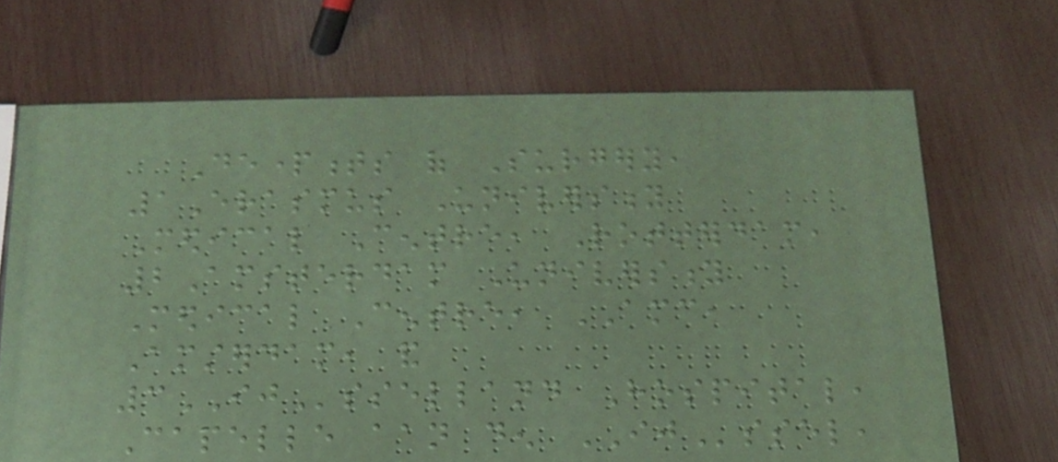Departments of Surgery,
1Erasmus University
Medical Centre, Rotterdam,
2Amsterdam University
Medical Centre, AMC,
Amsterdam, and
3IJsselland Hospital,
Capelle aan den IJssel,
